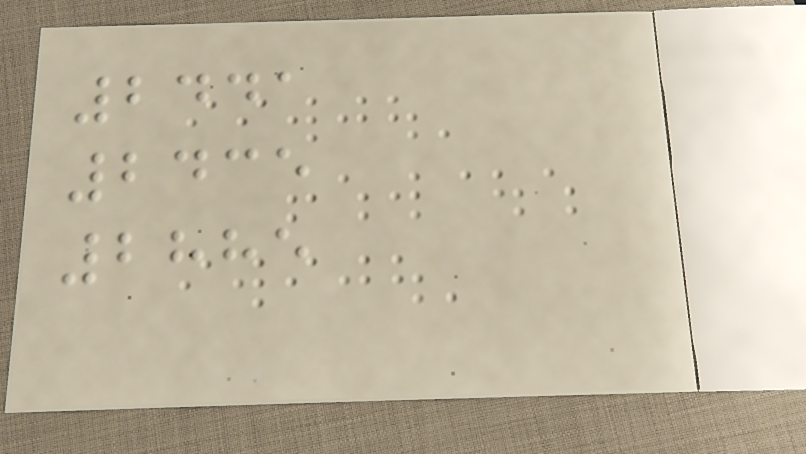2441
2435
2885
